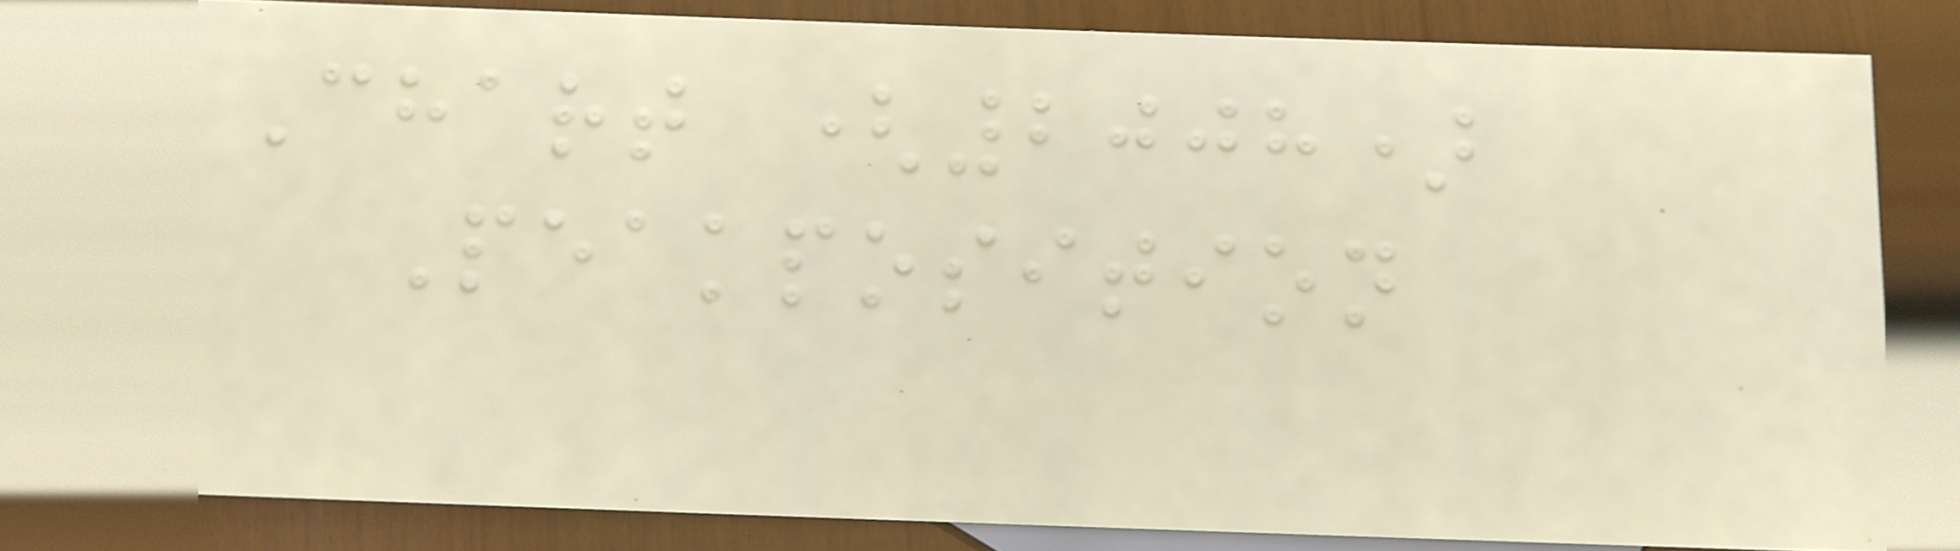Chart (2008)
Peakposition
